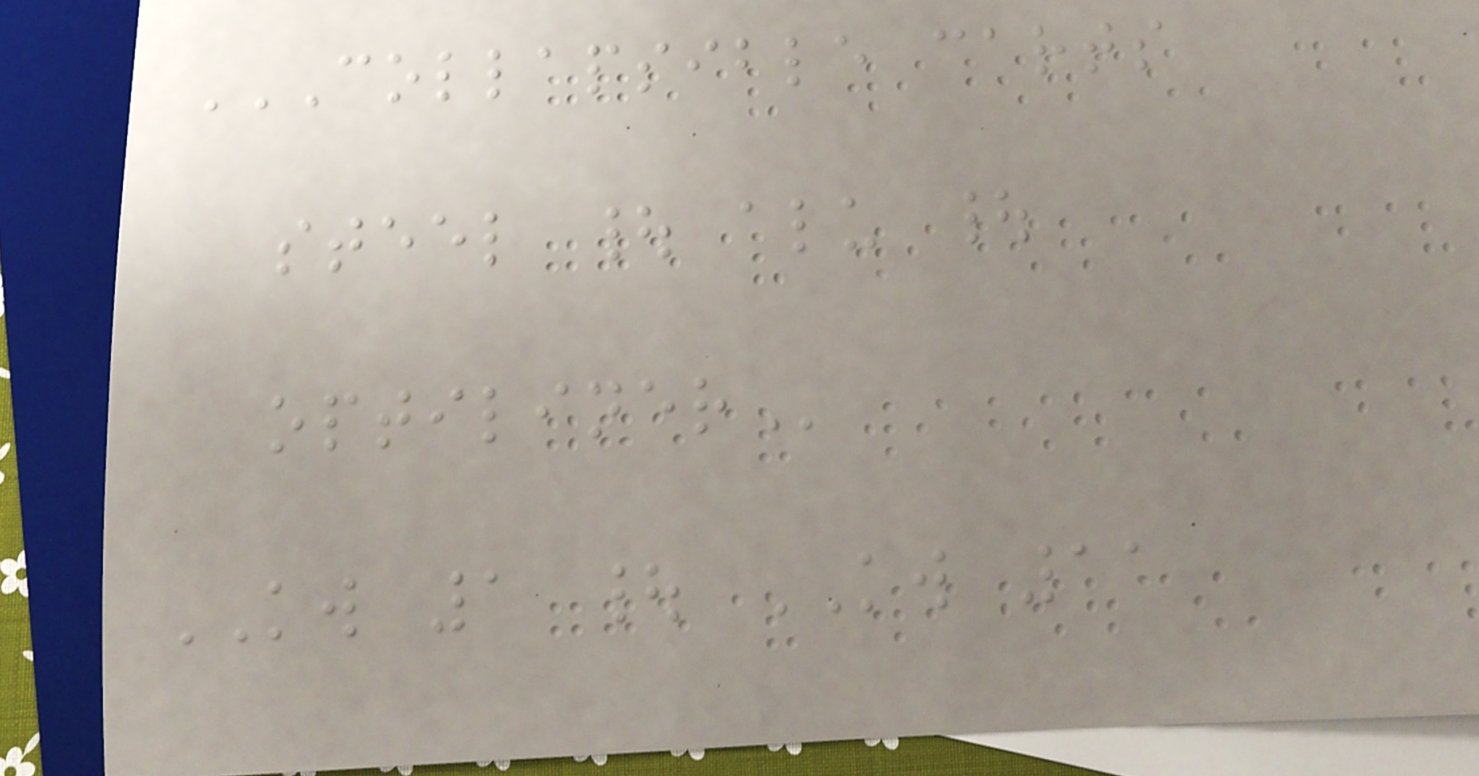COLLAPSIBLE CARTS
STEEL | ALU |
OPTILINER
KW 1 | KW 11
